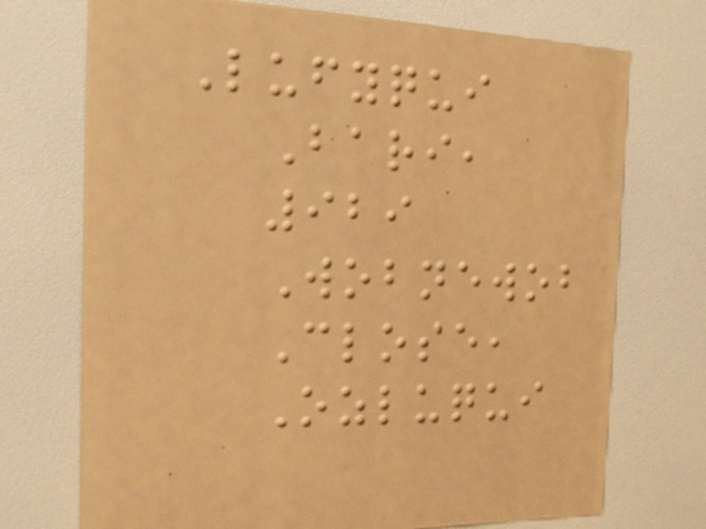Lufyqui
Bari,
929
Wobnewob
Close,
Ozluqui
